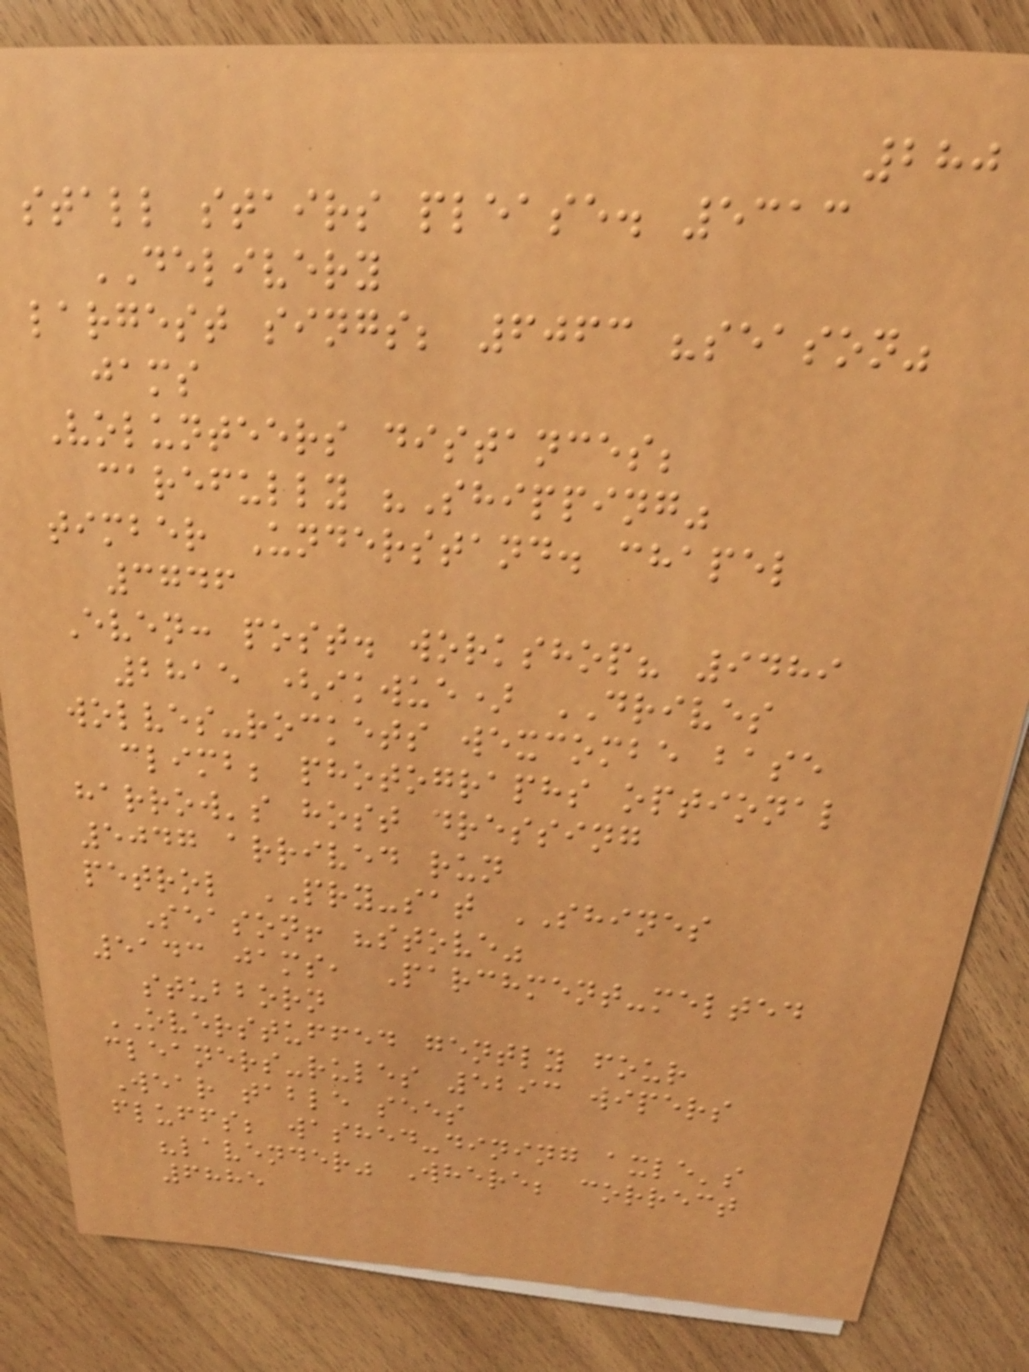280
stall stairs please. 5313
DELIVERY
largest sings; 6063 "season"
jams
Volunteers distances;
carefully "Shipping"
timber Understand. chapel
3746
Even: post. workshop? 9489
2815 (ikwue) DRIVES
wolves-rockets wexcombe base
climb; photographs optional
harrow's host dressing
5047 arrived run
petrol PRY-sat SHINES
Season! "stove"
5143 jams, Parchment-melted
stubborn
OVERSTUFFED gently four
cleaners-rules 5293 wipers
Wear table sees
fluffs; washed-dining axle's
"lavender" Where; correct
6885
